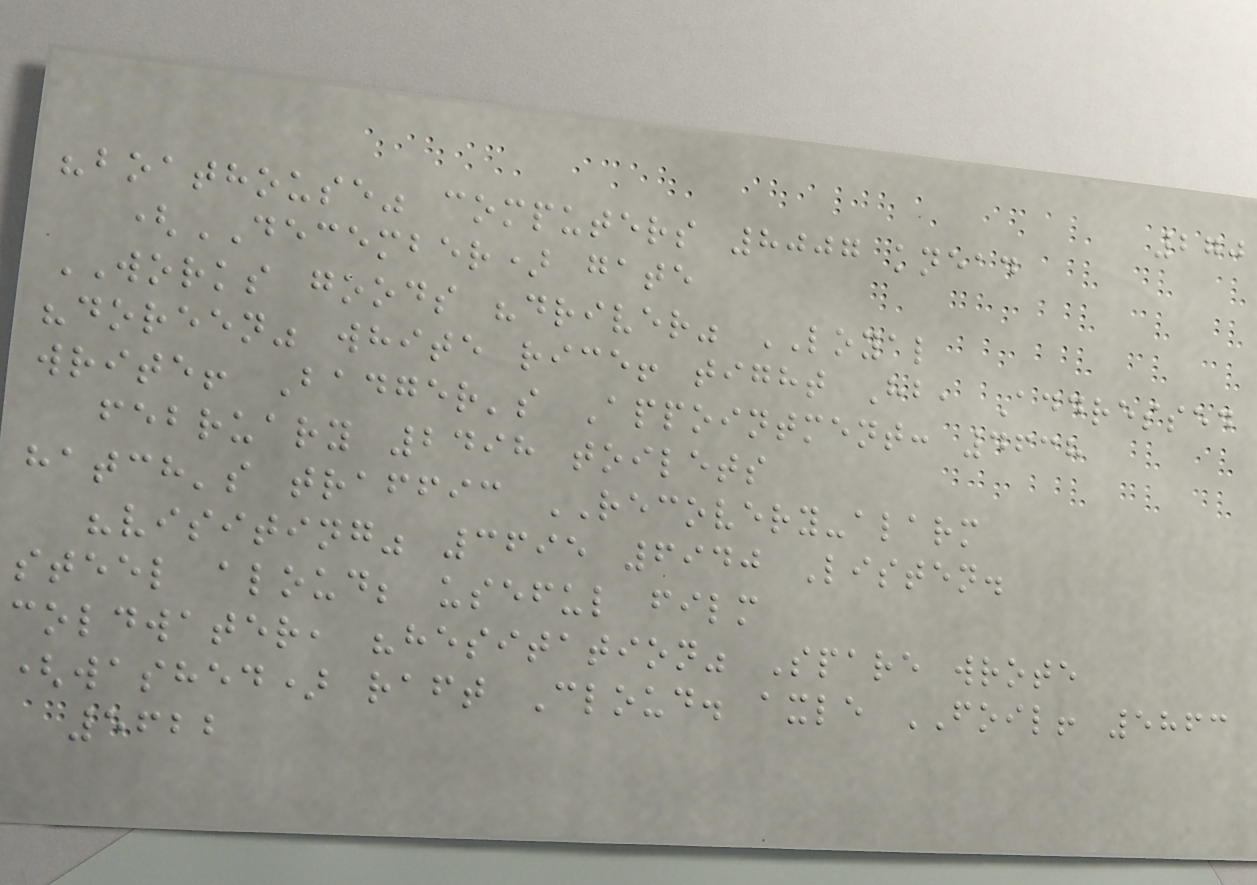270
"boathouse" computers 8007 knead
(DECEMBER) gate
WORKS goods "driver" LOYAL
"doreen" white rice! tight Hb, Addressed
write! Badger's Appointment: 4638
february 2498 toilets
hatch's traffic RECOVERY-alarm
"visiting" 3695 6940 Listen.
steel aloud; useful film
coldwater, "hesitation" Spare wrote
(washed) raft Cloud. axle FOIL! 5863
5622
